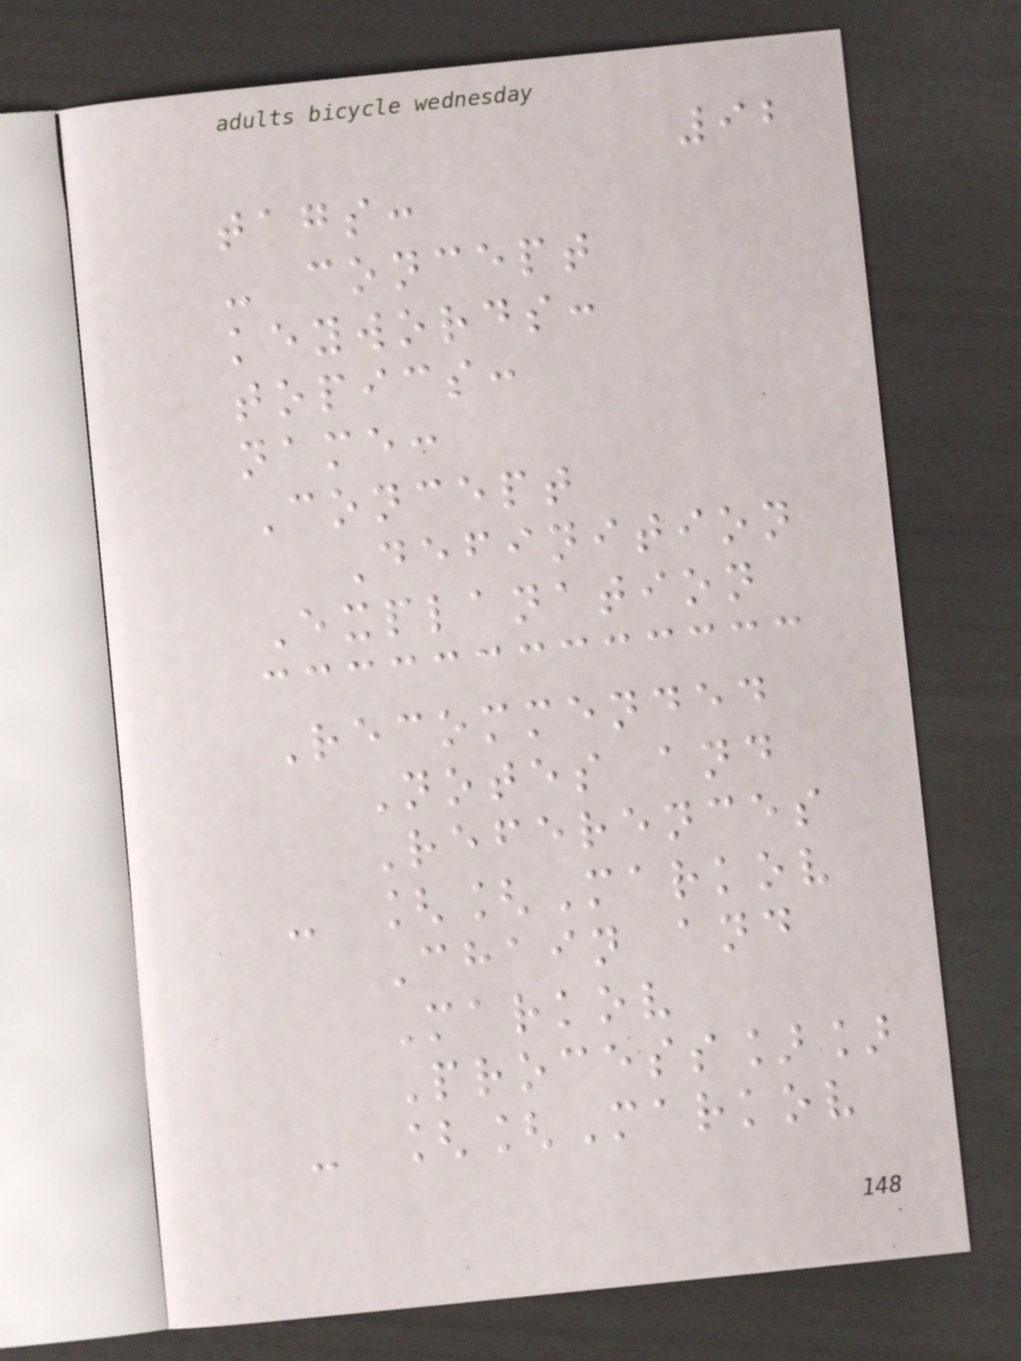92
tags:
- concept
keywords:
topics:
name:
Concept
Definition
Explanation
Recommended
Notes and
References
- [[Markov
Chain and
Markov
Process]]
- [[Markov
